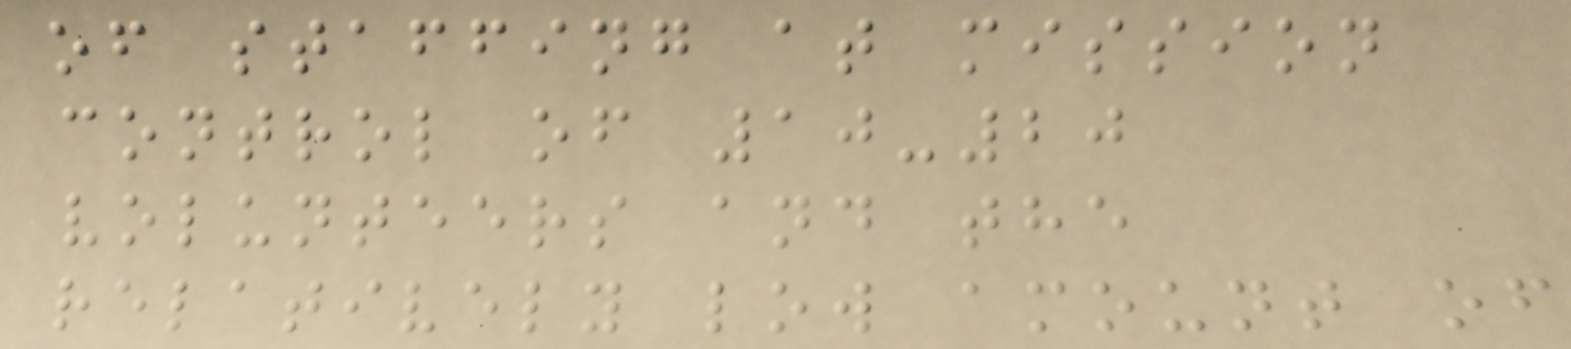of staffing at mission
control of 10-20
volunteers and the
relatively low amount of
